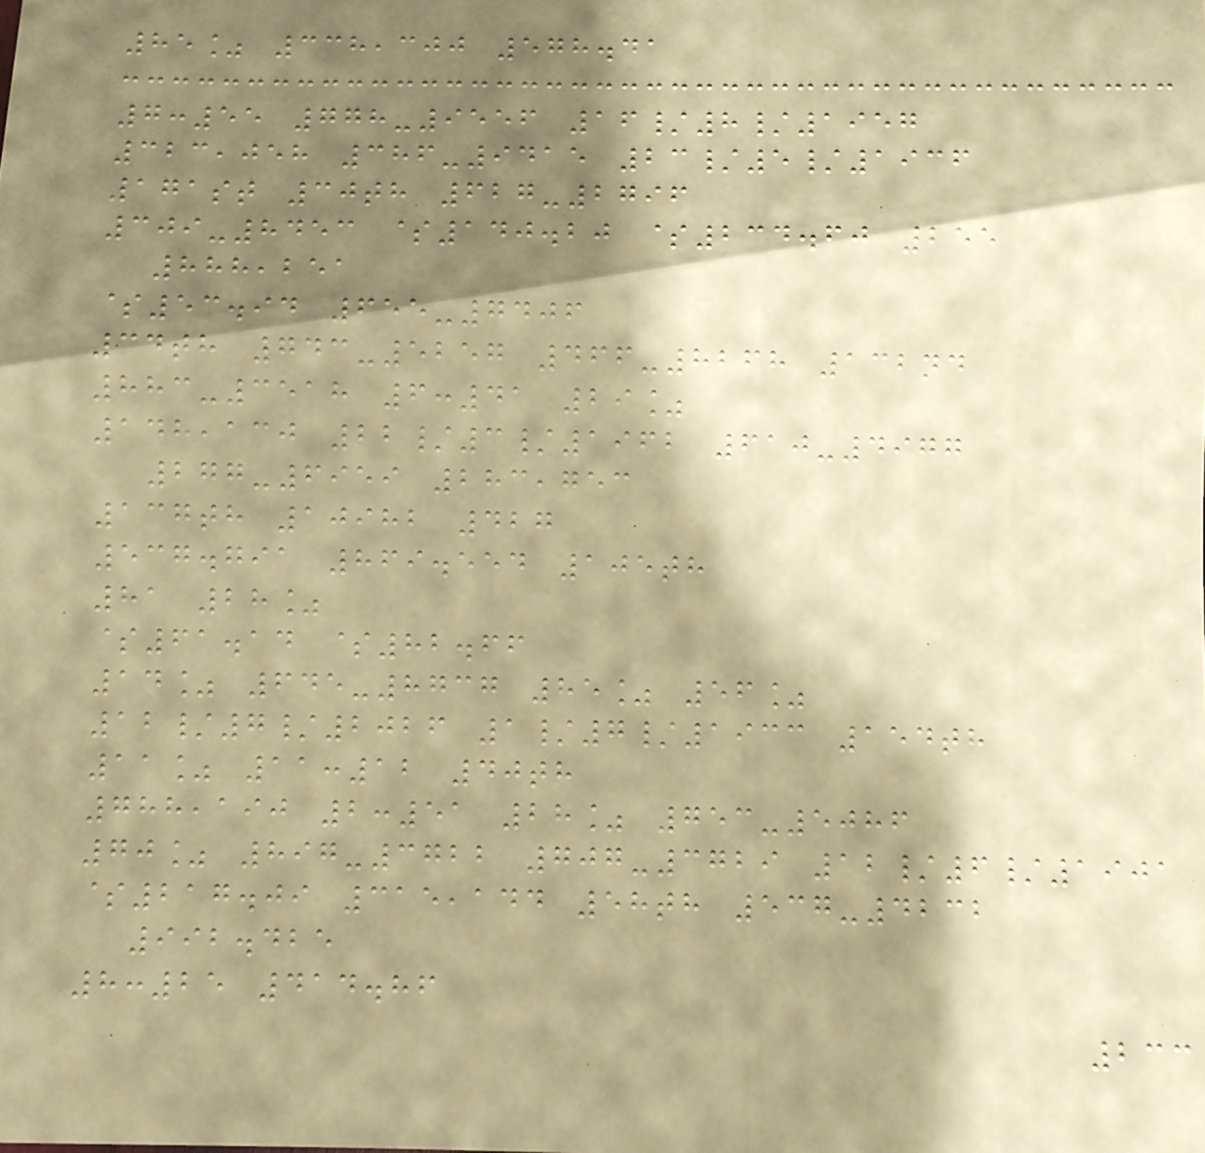85% 338,300 578.41
7:55 778-9556 16/8/1957
323,058 386-9415 23/5/1936
171st 30th 627-2796
309-8453 $140.20 $234.60 255
888,251
$53.94 655-7406
34th 743-5257 466-8268 132nd
883-3518 6:41 29%
148,130 22/3/1962 610-4977
277-6959 283,753
137th 10982 427
537.791 869.554 105th
81 28%
$61.14 $82.66
14% 645-8737 85% 56%
12/7/2026 1/7/1933 154th
11% 11:12 40th
788,190 2:51 28% 753-5086
70% 897-3722 707-3729 12/6/1901
$217.09 315,144 58th 537-4232
992.425
8:25 414.86
233
